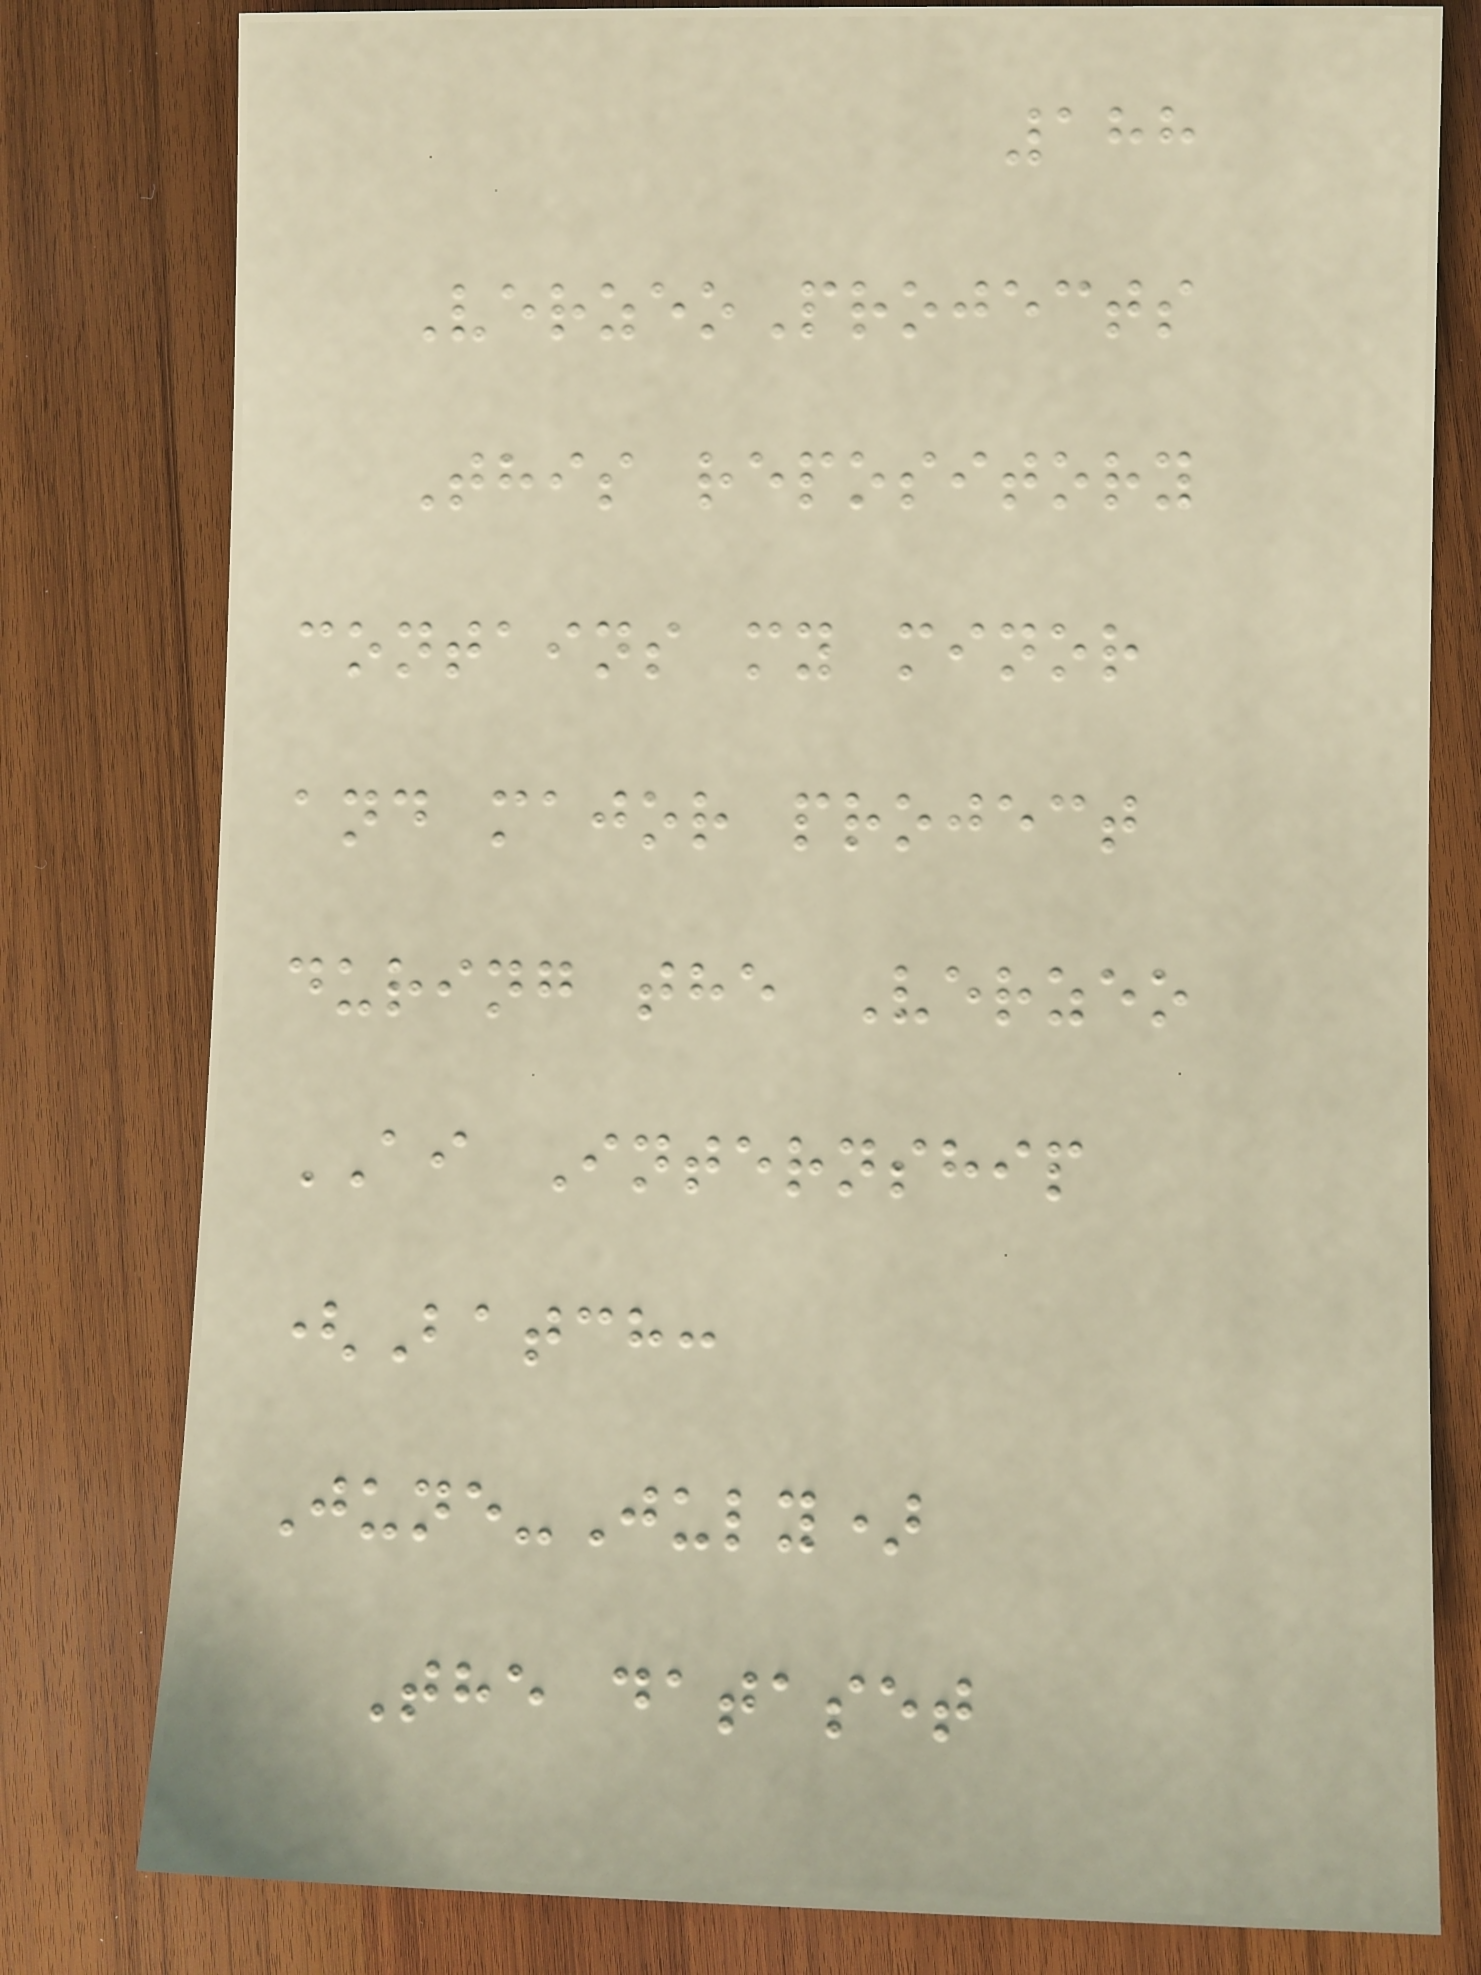188
VerzeoProjects
This repository
contains my minor
and major project
during the Verzeo
AI Internship
(Batch:
June-July)
The dataset
